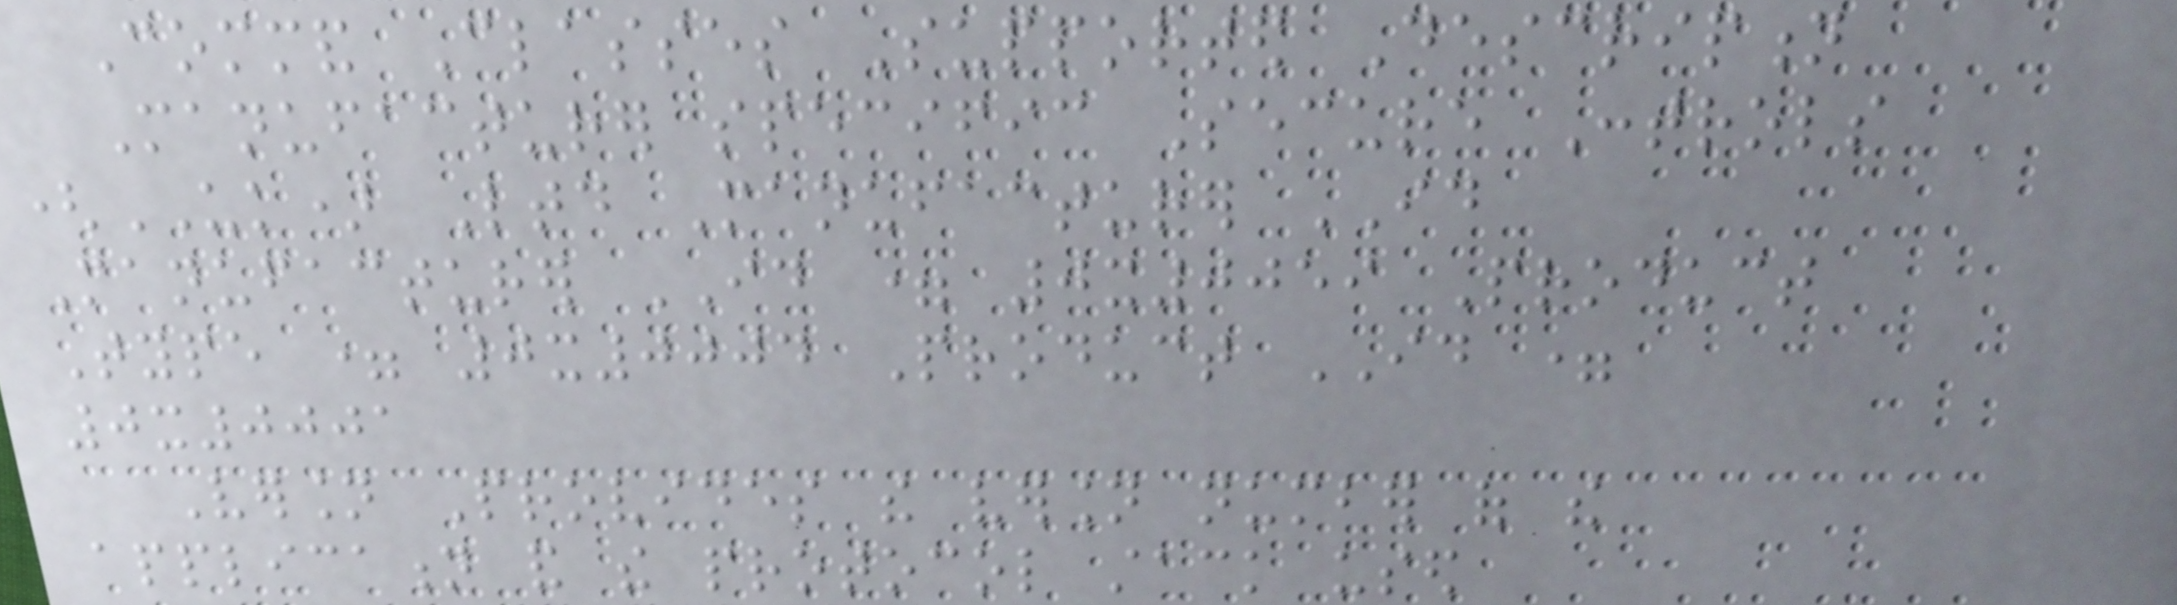Command Classes Supported Description
Manufacturer specific Secure Controls
(UK) Ltd Manufacturer ID
Manufacturer ID = 0x0059 Product
Type = 0x0004 Product ID =
0x0001
Version Provides the version number of the
application and the protocol stack used
